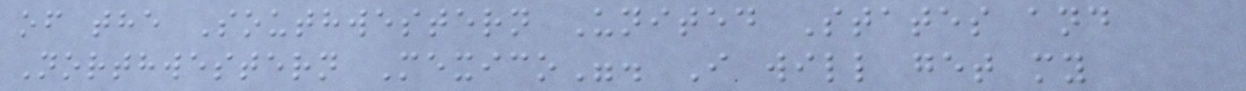of the Southwestern United States and
Northwestern Mexico". I will get my
